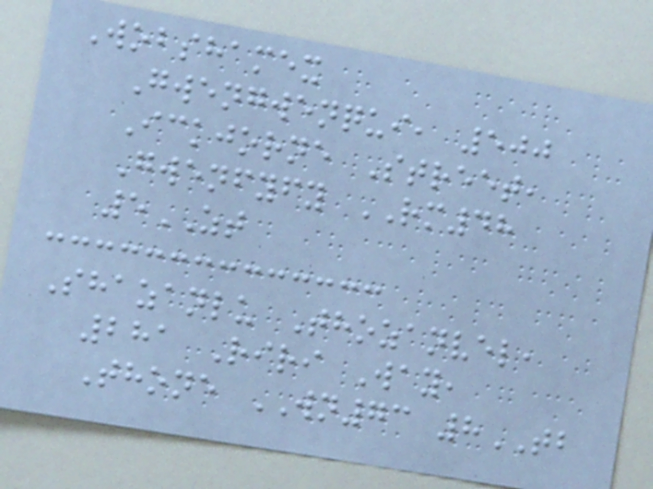Wobshamex
Gwengwenqui, 500
Ickjorne Street,
Gwenfyfy RM48
5ZT
Shazanlu Thozanvel,
281 Riri Way,
Thone WN73 8TB
